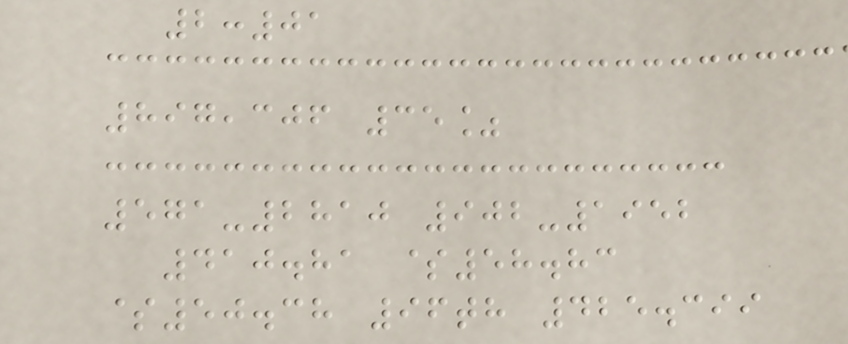2:01
897,306 35%
571-2810 902-1952
410.81 $58.83
$50.38 96th 425.399
